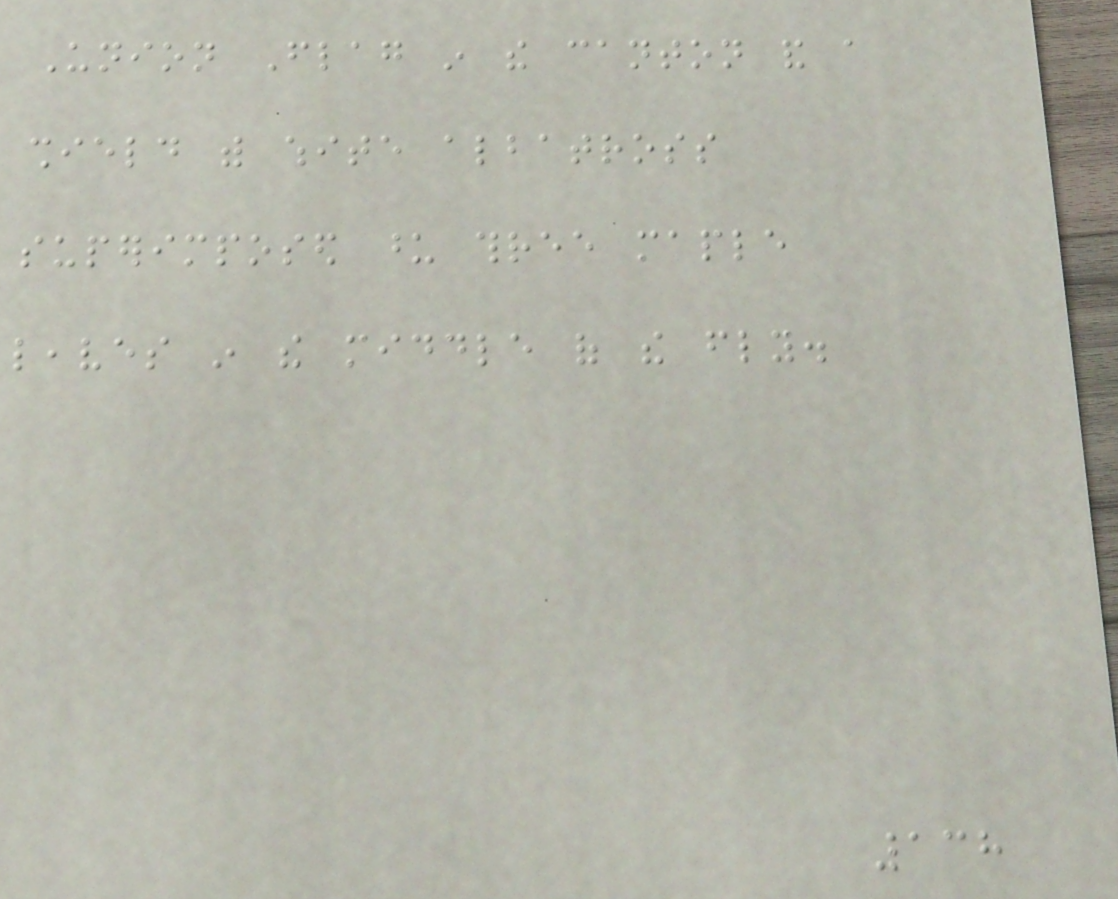Union Flag in the canton and a
shield with white albatross
superimposed upon three maple
leaves in the middle of the fly.
138
